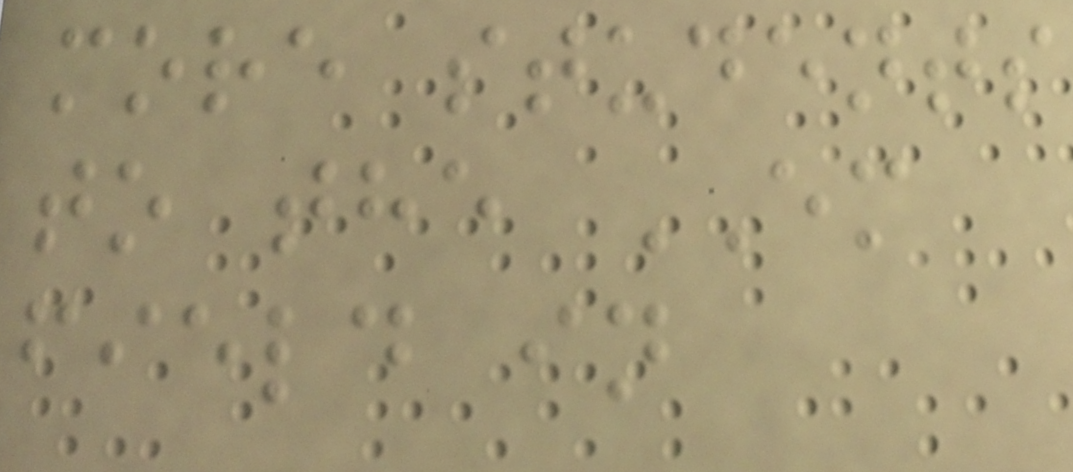more students
to the EM
field in
